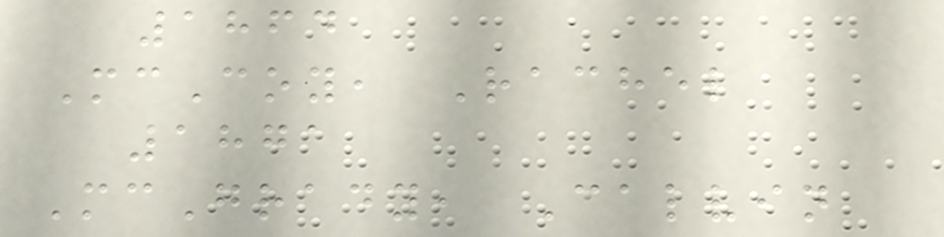1864
McCoy, Rachel
1871
McGrady, Calvin
